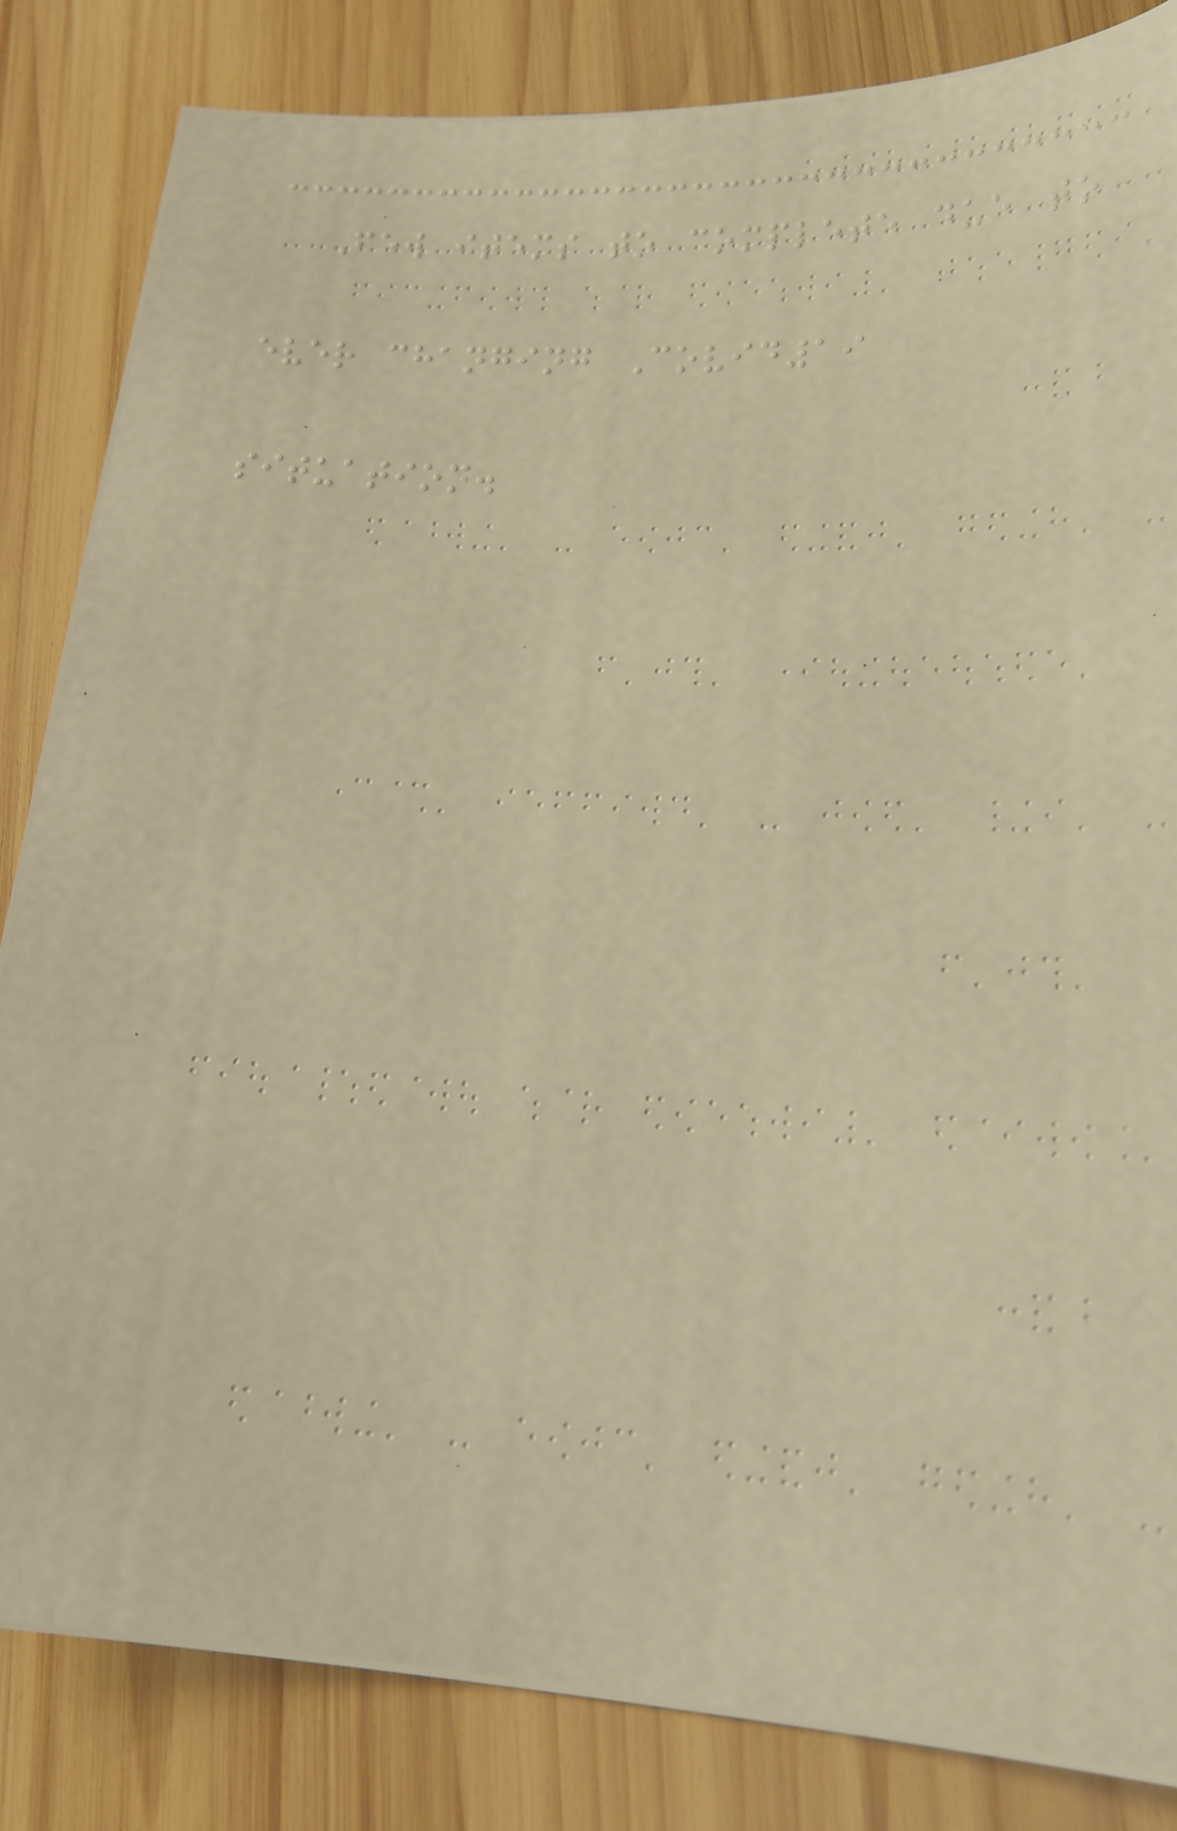Few items to complete due to
ever changing Covid19
situation.
